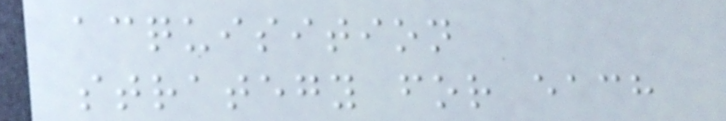acquisition
strategy for each
